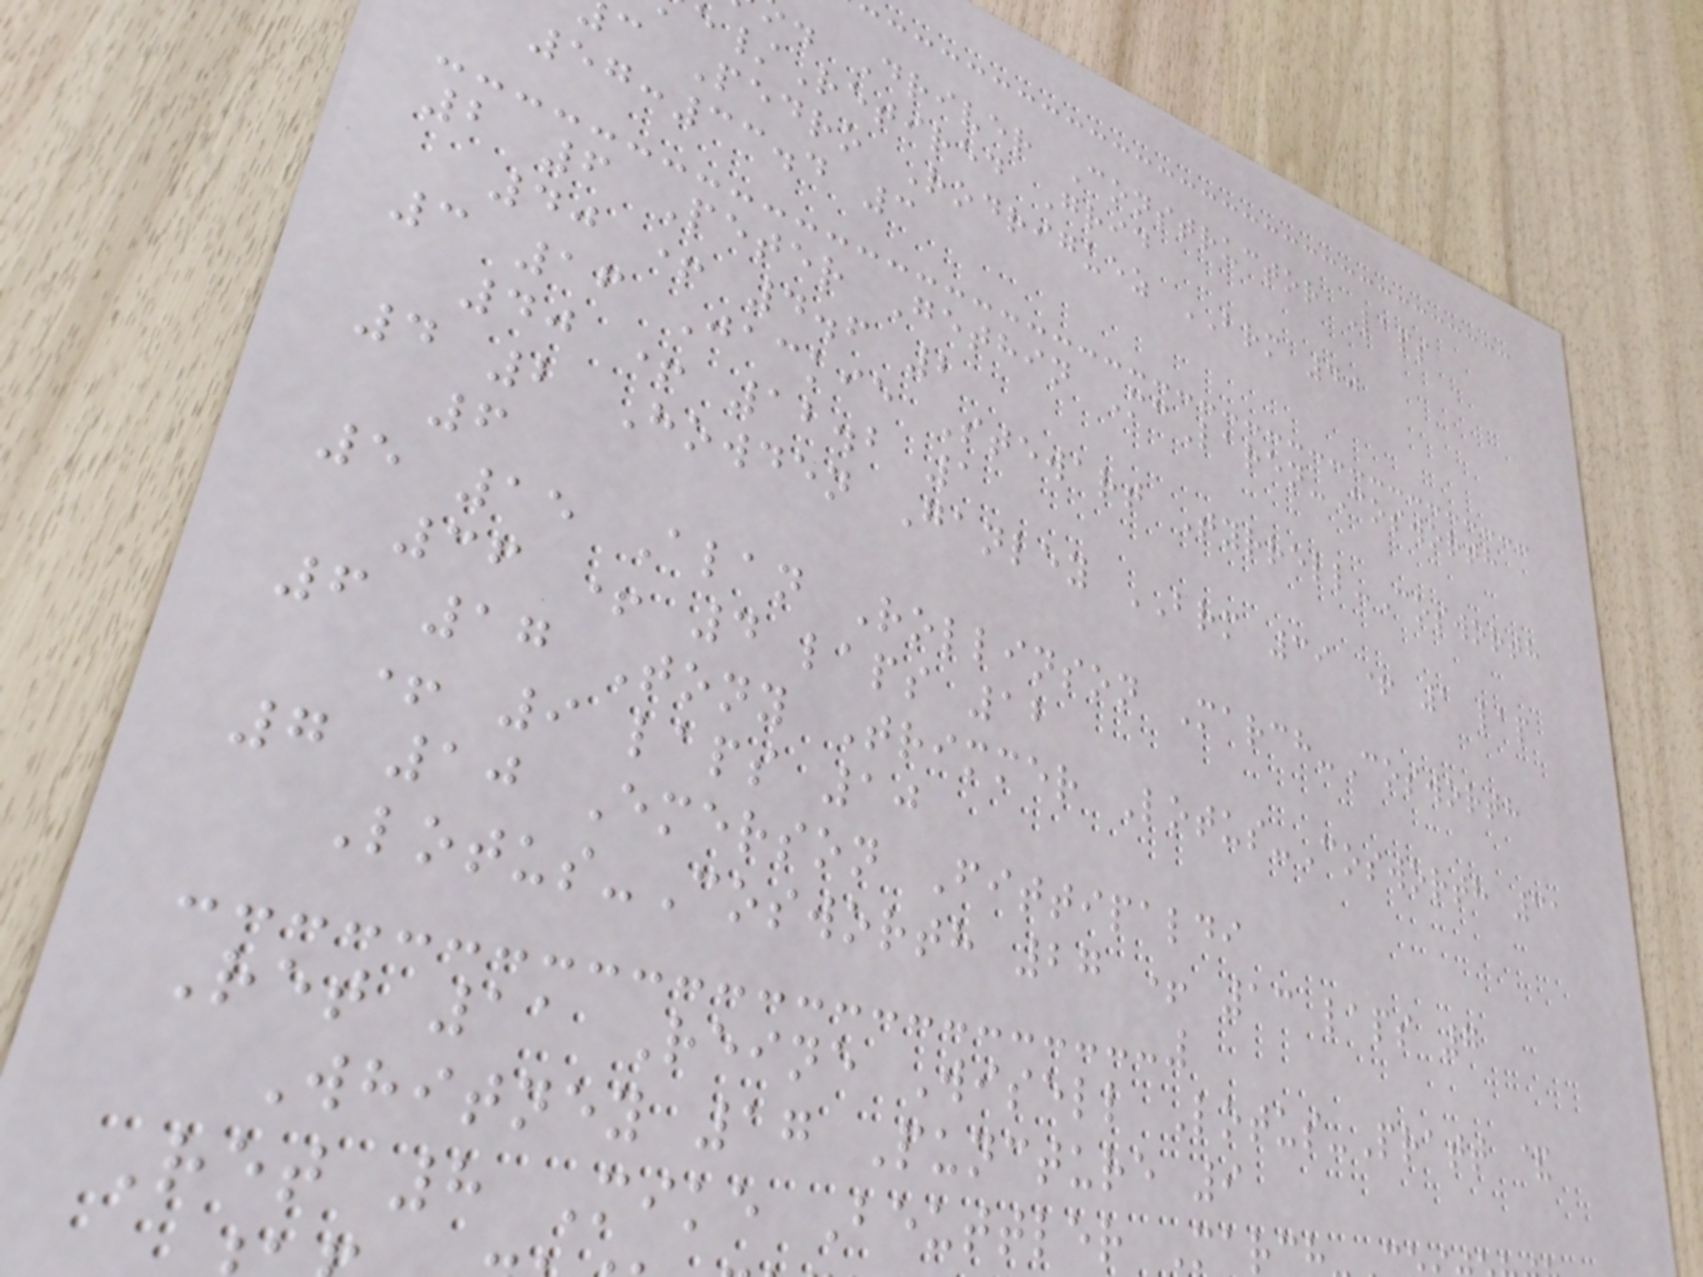. Driver Constructor Laps
e/Retired Grid
c Pedro Rodriguez BRM 40
57:33.4 3
2 6 Peter Gethin McLaren-Cosworth
40 + 4.6 2
3 16 Jackie Stewart Tyrrell-Cosworth
40 + 12.2 1
4 2 Howden Ganley BRM 39 + 1 lap
6
5 15 Alan Rollinson March-Cosworth
36 + 4 laps 12
6 17 Tony Trimmer Lotus-Cosworth 31
+ 9 laps 10
7 10 Emerson Fittipaldi
Lotus-Cosworth 27 + 13 laps 7
Ret 11 Reine Wisell Lotus-Pratt &
Whitney 17 Puncture 9
Ret 8 Mike Beuttler Marc
